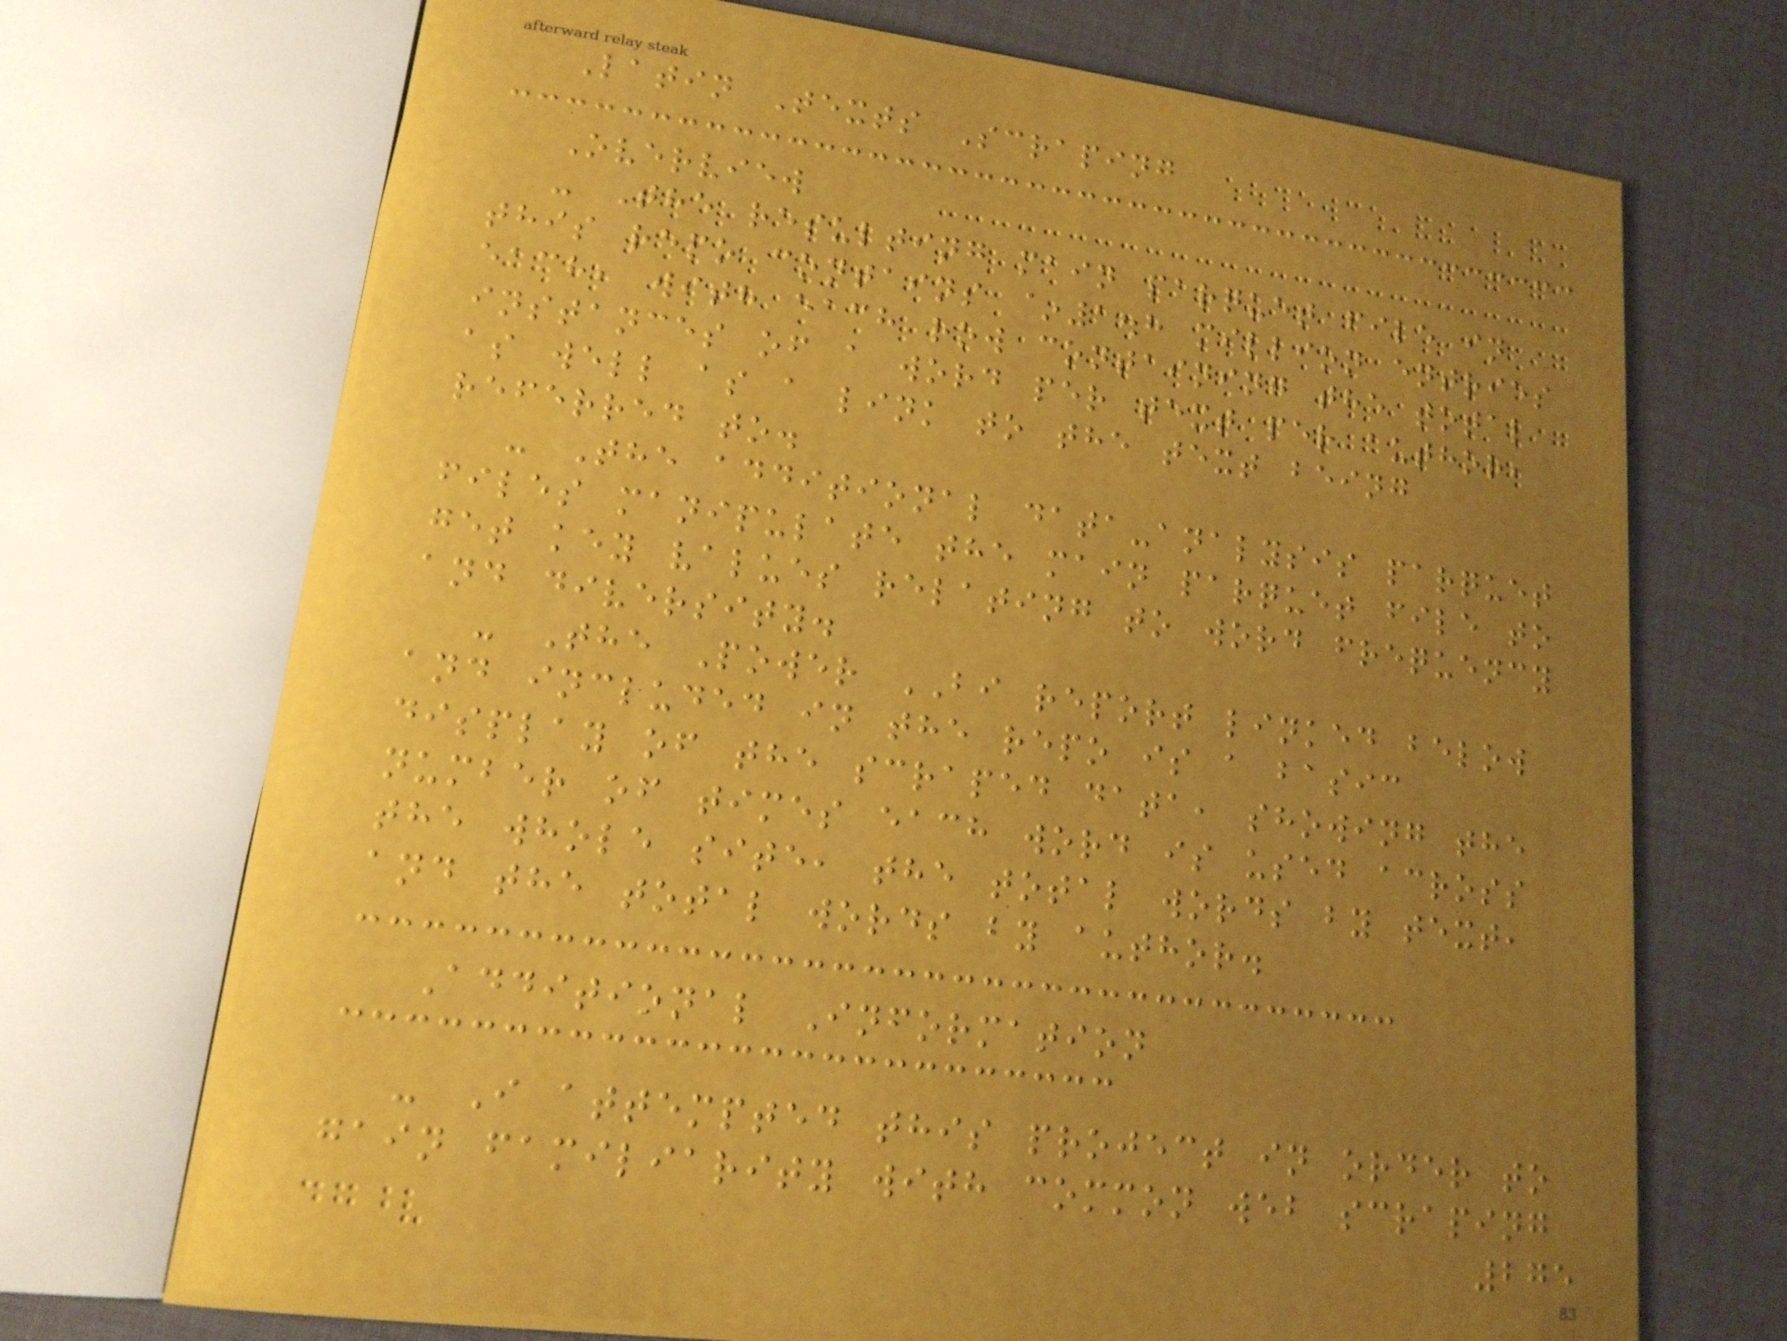Latin Texts Scraping
Overview
- The resulting main parquet file in
this repo contains ~1.8 million entries
each, with each row containing the total
instances of a word per text per author,
as well as a link to the text being
referred to.
- The additional data-analysis parquet
files manipulate the main parquet file to
get key values relating to word frequency
and diversity.
- The Power BI report linked below
and included in the repo is a basic
display of the scraped data, showing the
number of times each word is used across
the whole site, the total words by text,
and the total words by author.
Additional Information
- I attempted this project in order to
gain familiarity with common web scraping
275
